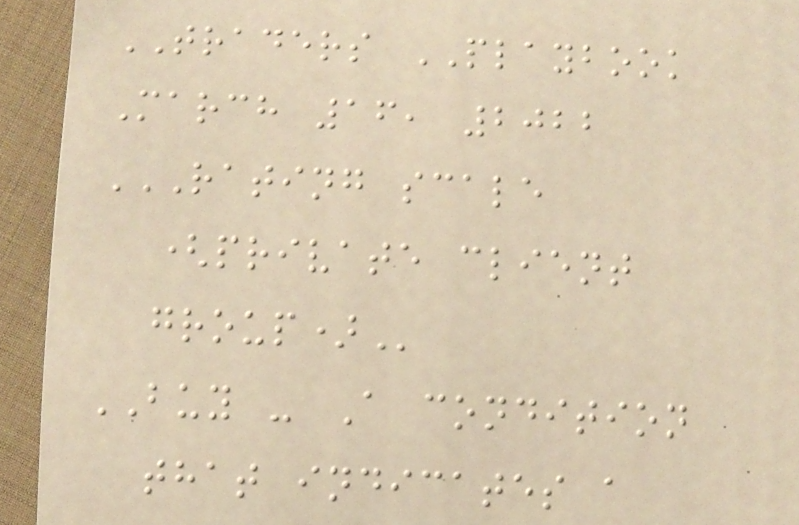TRADERS PLAYBOOK
March 16, 2022
RATING SCALE
(PRIVATE CLIENT
GROUP)
BUY - A condition
that indicates a
